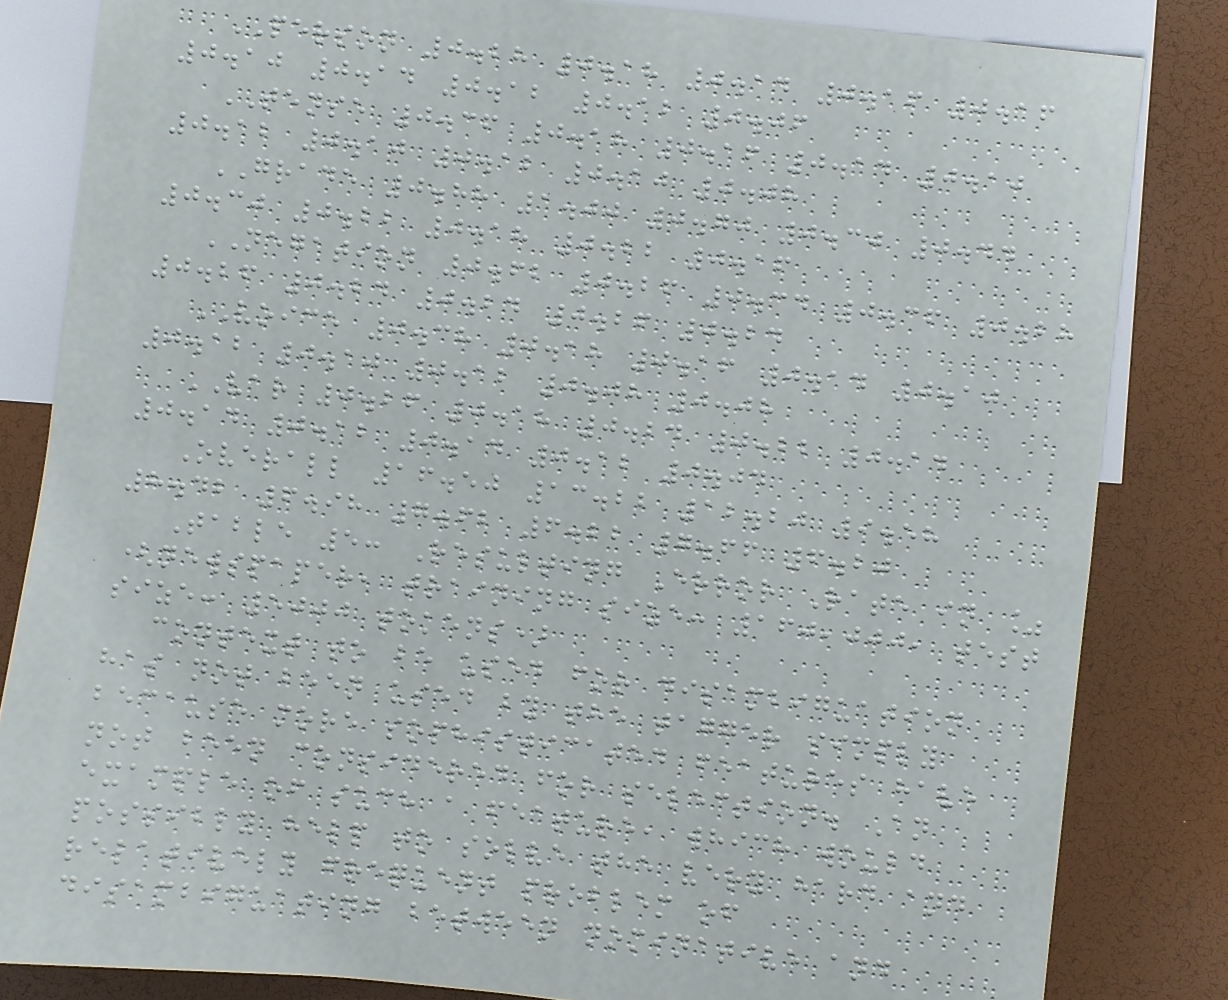PERSON 0.28 0.18 0.14 0.16 0.16
0.10 0.14 0.12 0.12 0.06
TENSE 0.36 0.18 0.16 0.14 0.10
0.12 0.10 0.12 0.10 0.08
GRADE 0.88 1.00 0.70 0.30 0.44
0.30 0.22 0.18 0.22 0.16
NEGATION 0.62 0.26 0.34 0.36 0.28
0.26 0.24 0.24 0.26 0.24
VOICE 0.38 0.18 0.16 0.14 0.10
0.12 0.10 0.12 0.08 0.08
VAR 0.26 0.18 0.24 0.22 0.14
0.14 0.12 0.14 0.12 0.04
Overall 16.50 13.22 12.20 9.58
8.42 6.98 7.62 6.22 7.66 6.20
Table 5: Resulting Error Rate in %
(newspaper, training size: 160,000, test
size: 5000 tokens)
context to be used for disambiguation
has not been used by the tagger simply
because more sophisticated features have
not been considered for selection. An
example of such a feature, which would
possibly help to solve the very hard and
relatively frequent problem of
disambiguating between nominative and
